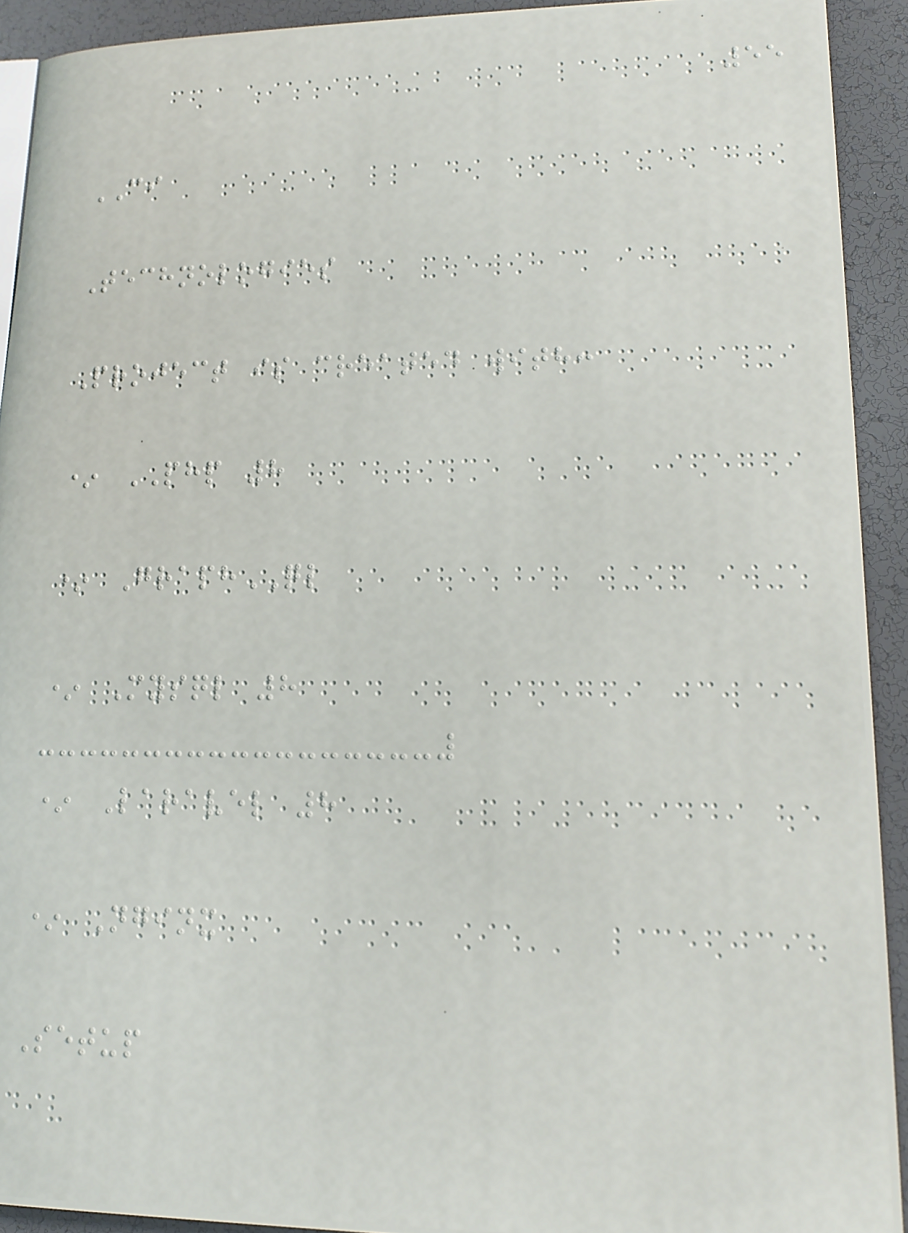55
CI
Technologies
Project is created with:
* PHP 8
* GraphQL
* Mysql 8
* Laravel 8
* Nginx
Setup
